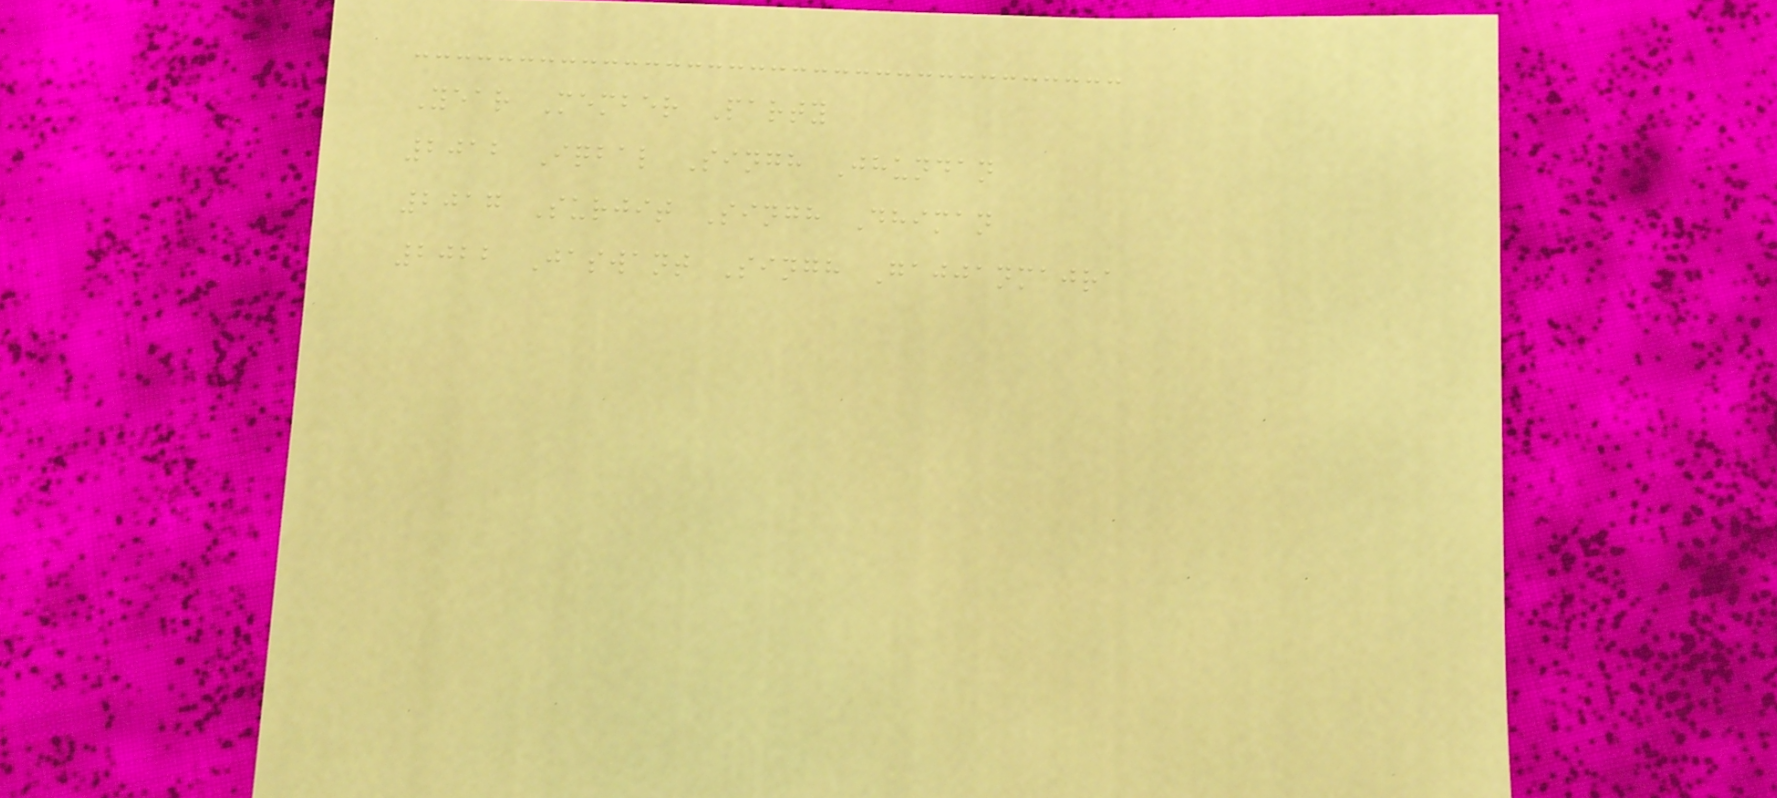Year Member Party
2012 Iqbal Singh Jhundan
2017 Surjit Singh Dhiman
2022 Jaswant Singh Gajjanmajra
